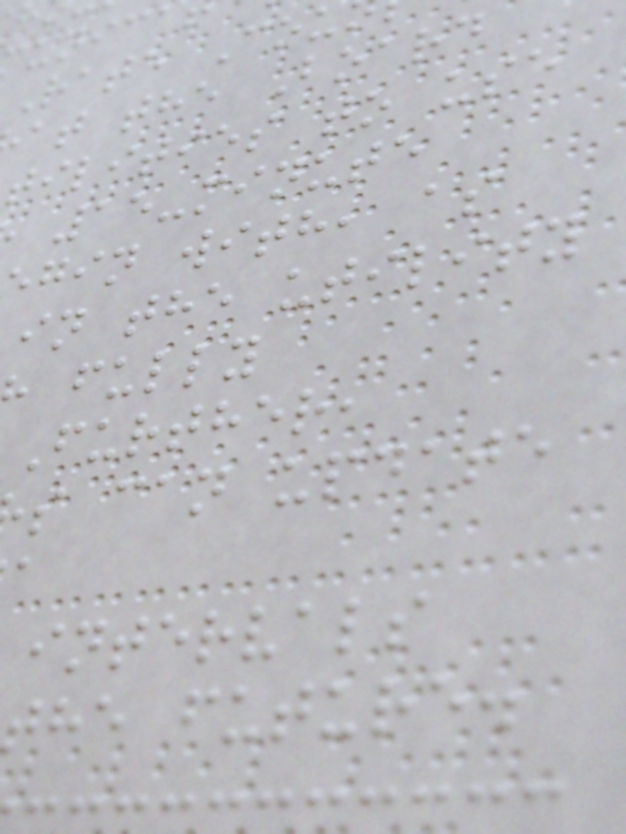Rate Cou
at the Board
tilities to use
15-minute
gin with, as
in the utility
Further,
s can update
intervals
the future.
